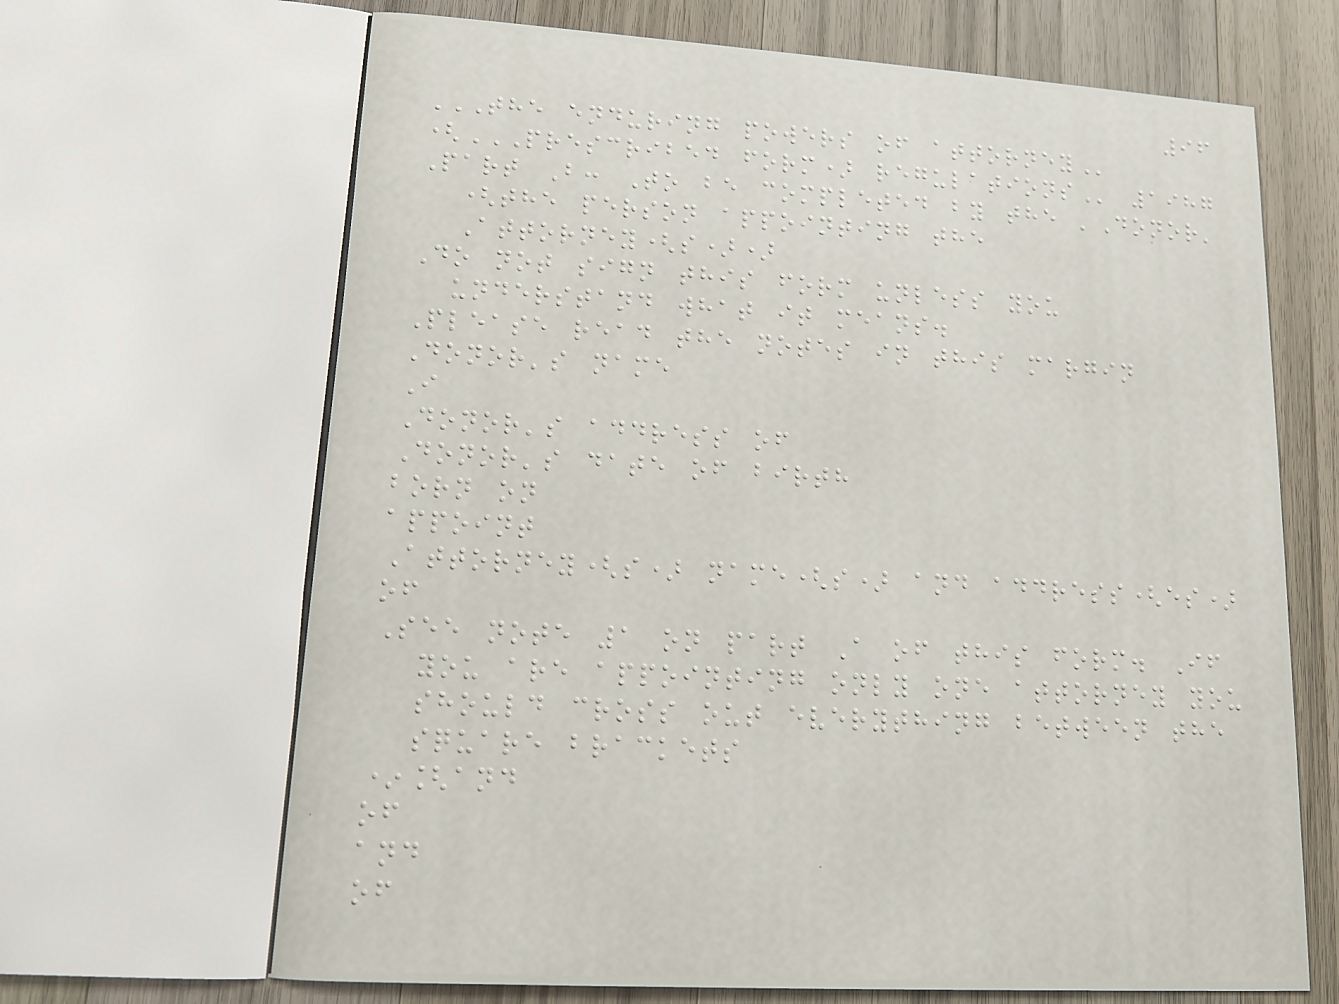96
THE ENDURING POWERS OF ATTORNEY
(PRESCRIBED FORM) REGULATIONS 1987
Part B: To be completed by the 'Donor'
(the person appointing the
Attorney(s))
Do not sign this form unless you
understand what it means.
Please read the notes in this margin
Donor's name
I
Donor's address of
Donor's date of birth
born on
appoint
Attorney(s) name(s) and address(es)
of
See note 1 on part A of this form. If
you are appointing only one attorney you
should cross out everything between the
square brackets
*[and
of
and
of
